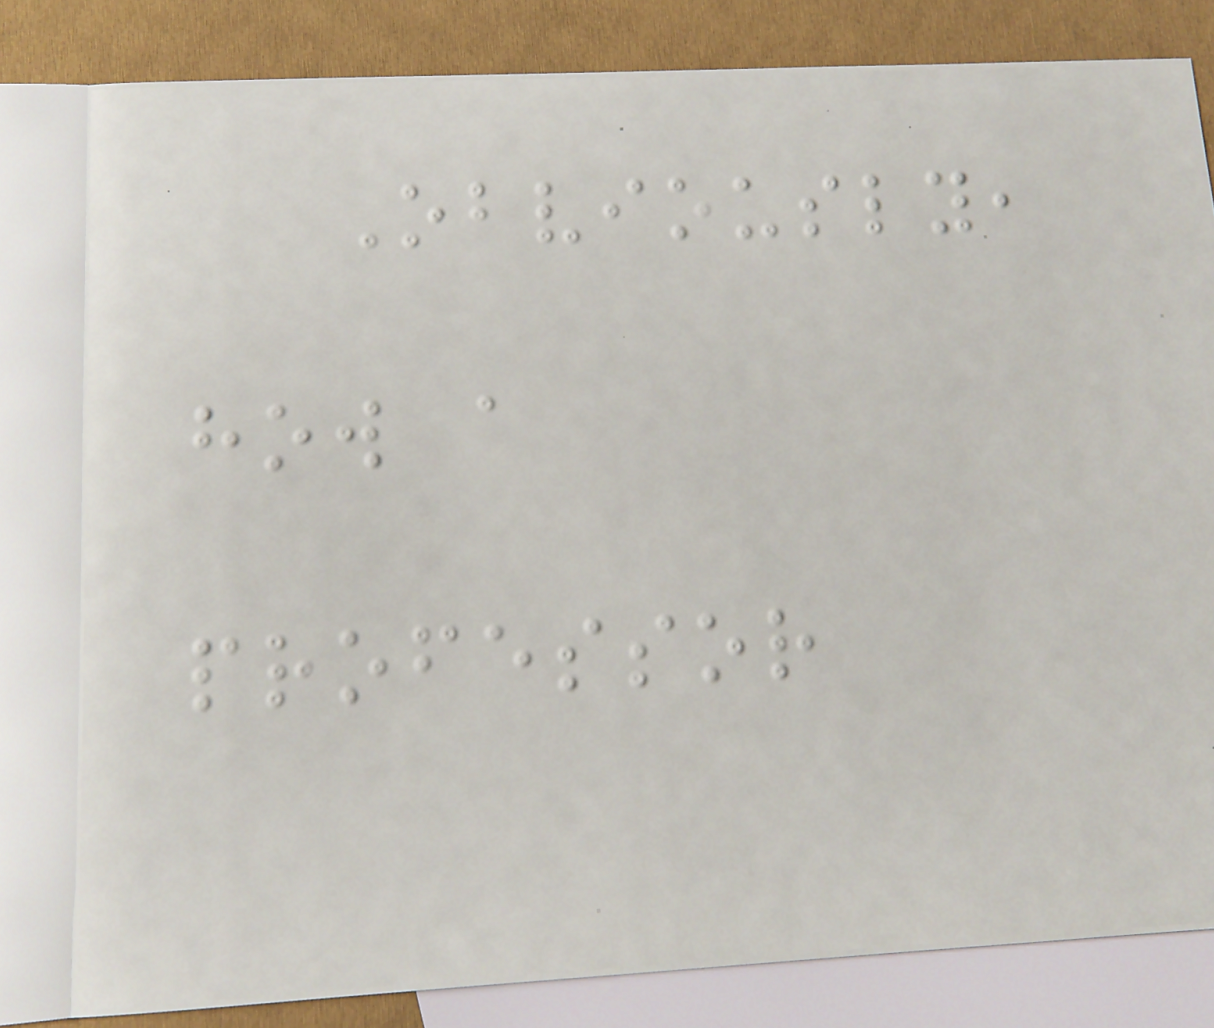Obviously,
how a
professor
